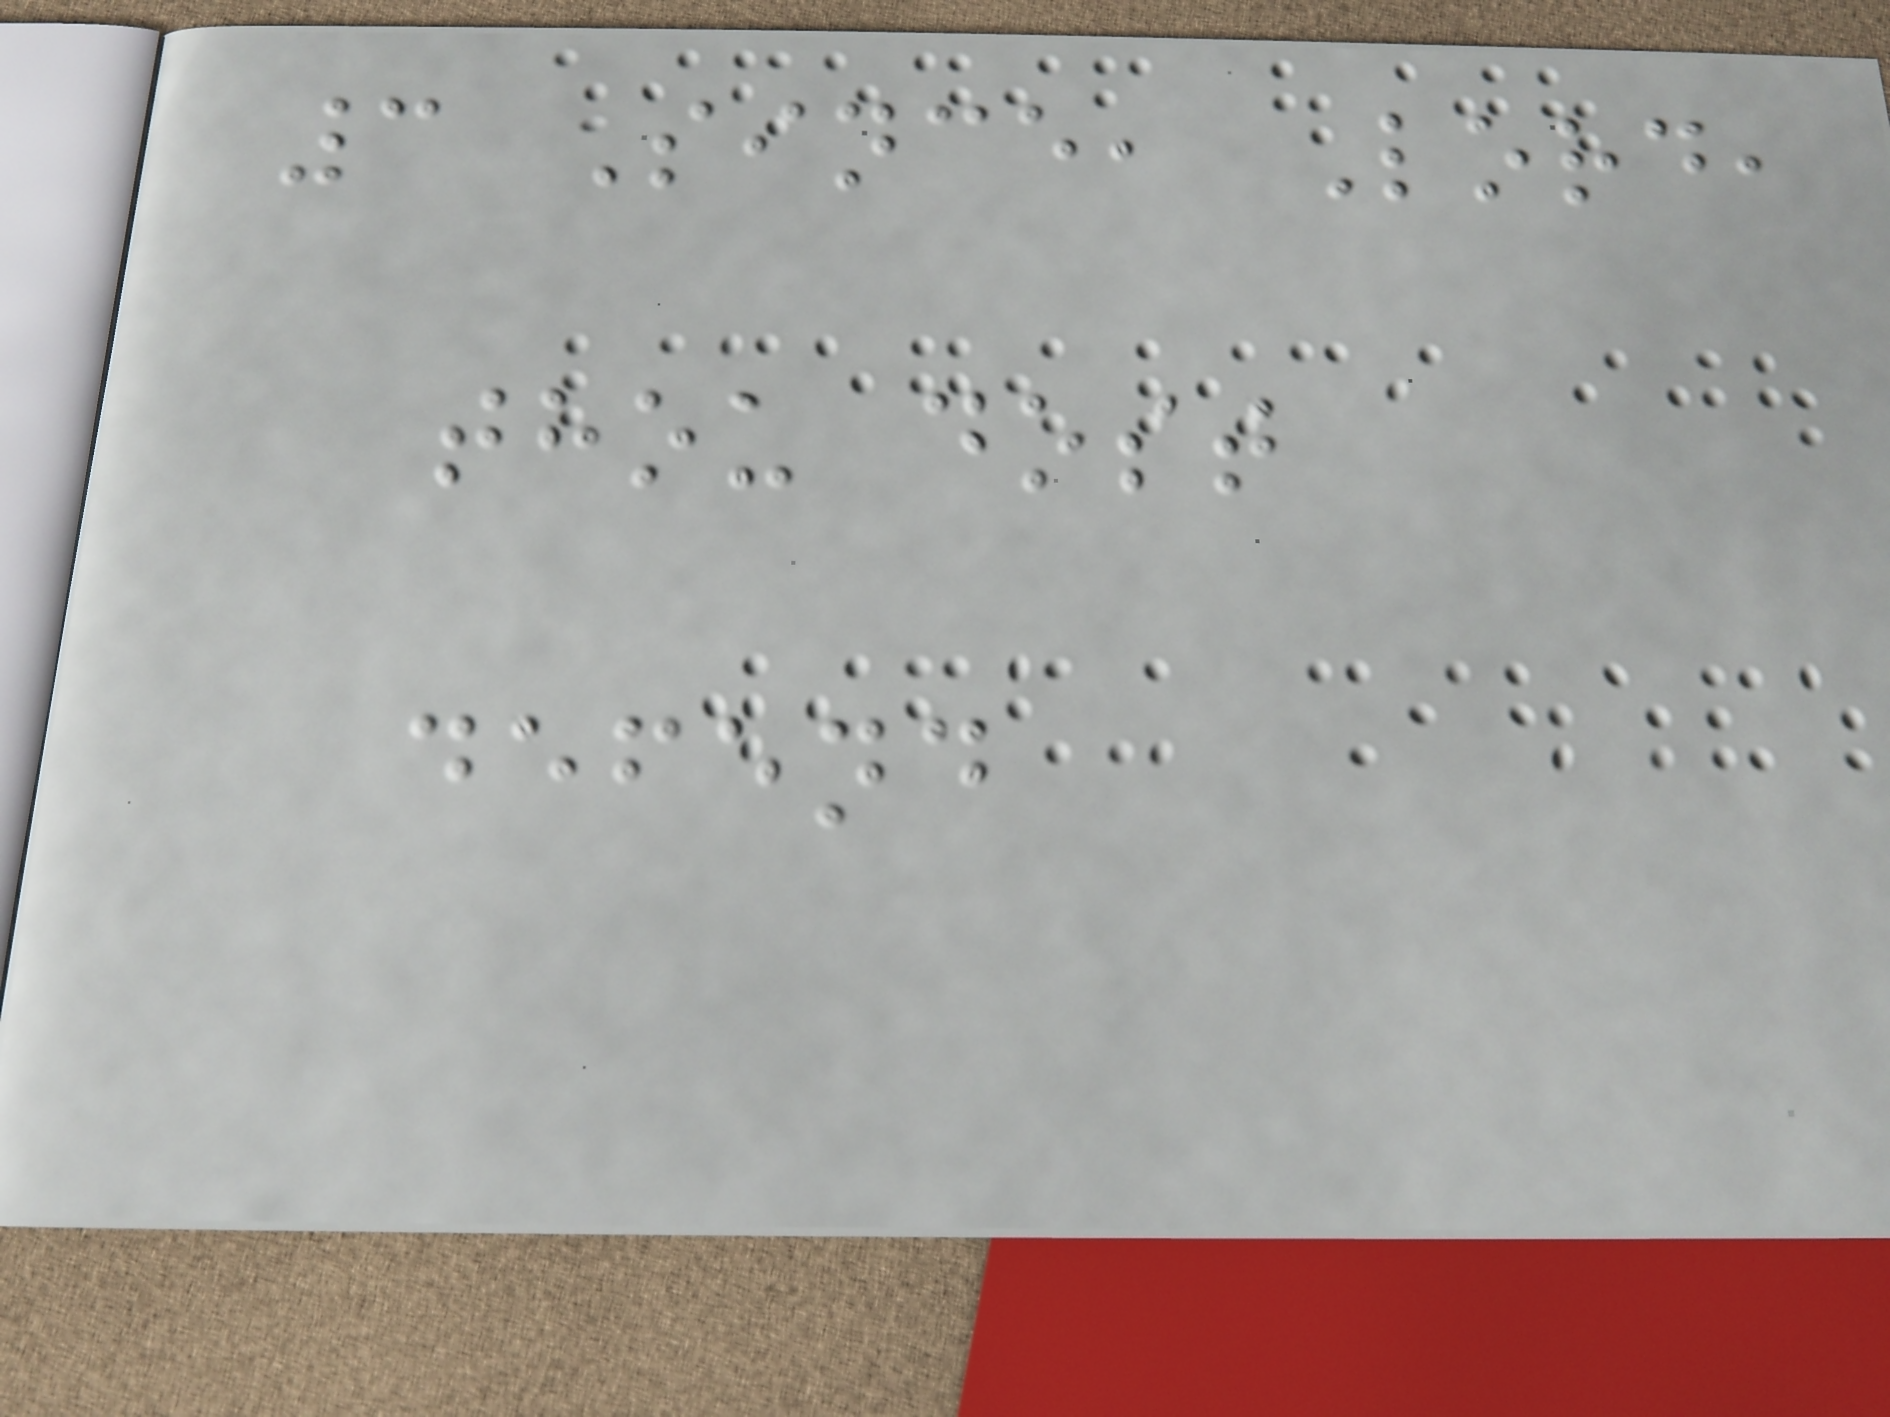3 Since, Lord,
thou dost
defend
